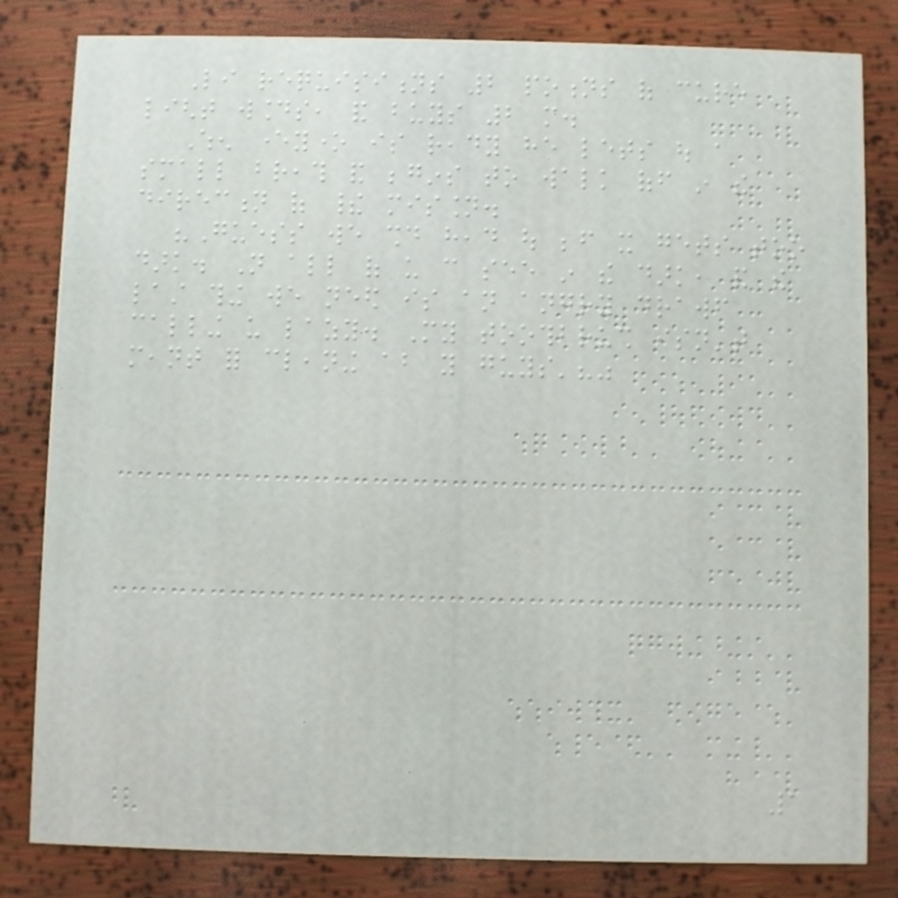Li requisitions 2 potions of cure
light wounds, and buys 2 more.
When everyone is ready he lets out a
small breath and begins to walk off in the
direction of their mission.
"Guess we should head out before it gets too
dark. Not all of us can see in the dark, and the
last thing we need is an angry drawf
calling us lazy. My toothbrush isn't
meant for cleaning about you guys'?"
1
